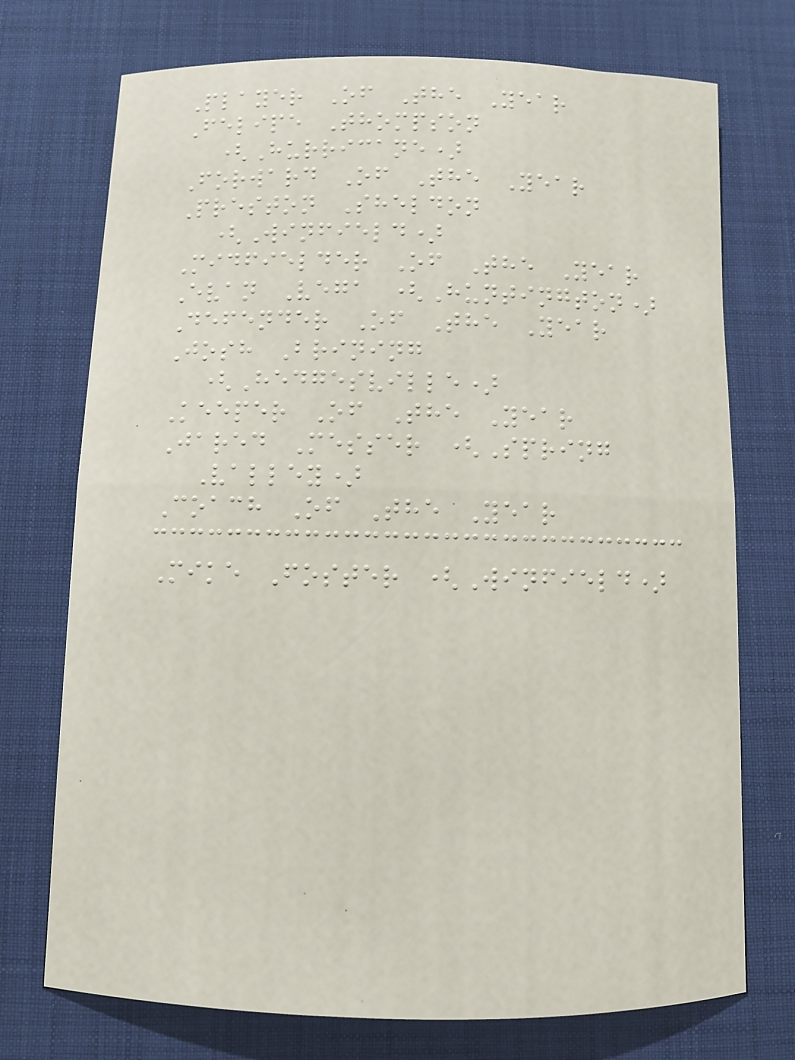Player Of The Year
Felipe Thompson
(Hurricane)
Forward Of The Year
Preston Sheldon
(Winfield)
Midfielder Of The Year
Evan Vega (Huntington)
Defender Of The Year
Josh Brining
(Hedgesville)
Keeper Of The Year
Jared Messer (Spring
Valley)
Coach Of The Year
Mike Foster (Winfield)
